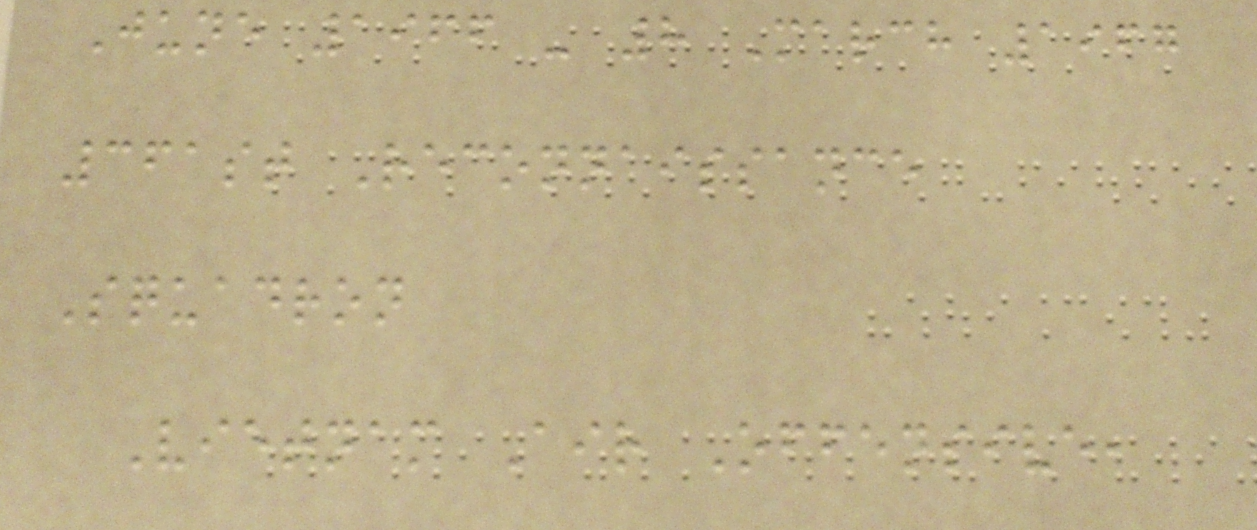June 1966 - 8 March 1967
361st Reconnaissance
Squadron
Vietnam Air Offensive,
